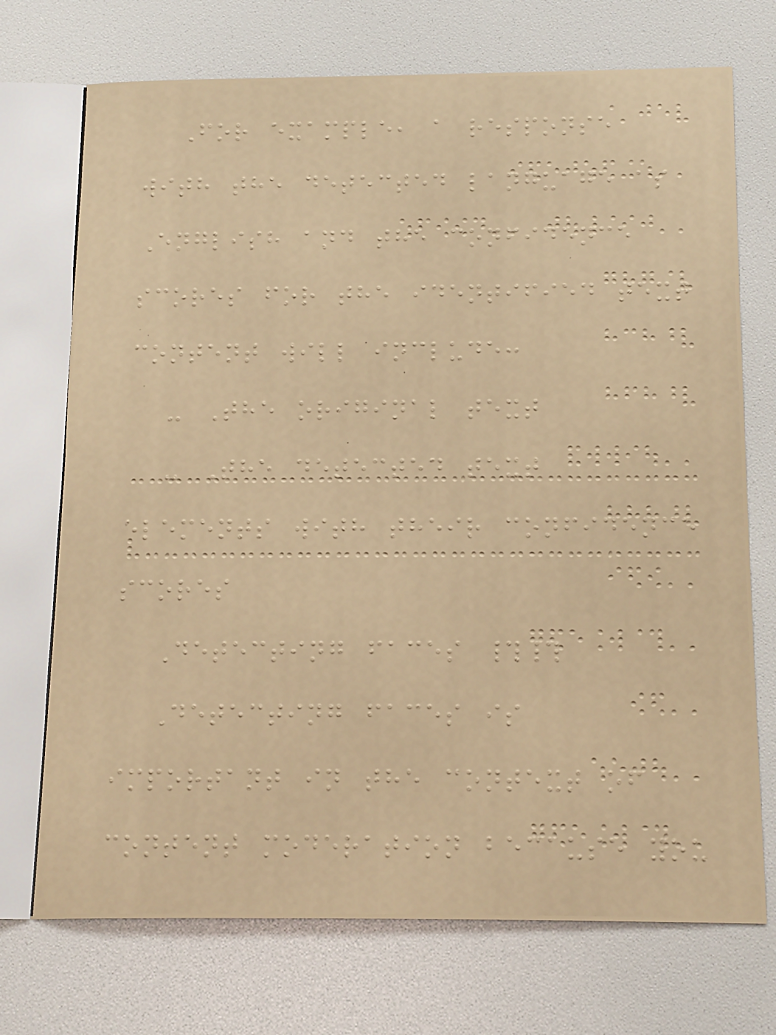For example, a response
with the detected language as
English and the confidence
scores for the identified text
content will include:
- The original text
- The detected text
elements with their confidence
scores
Detecting faces ##
Detecting faces is
important in the context of
content moderation because you
